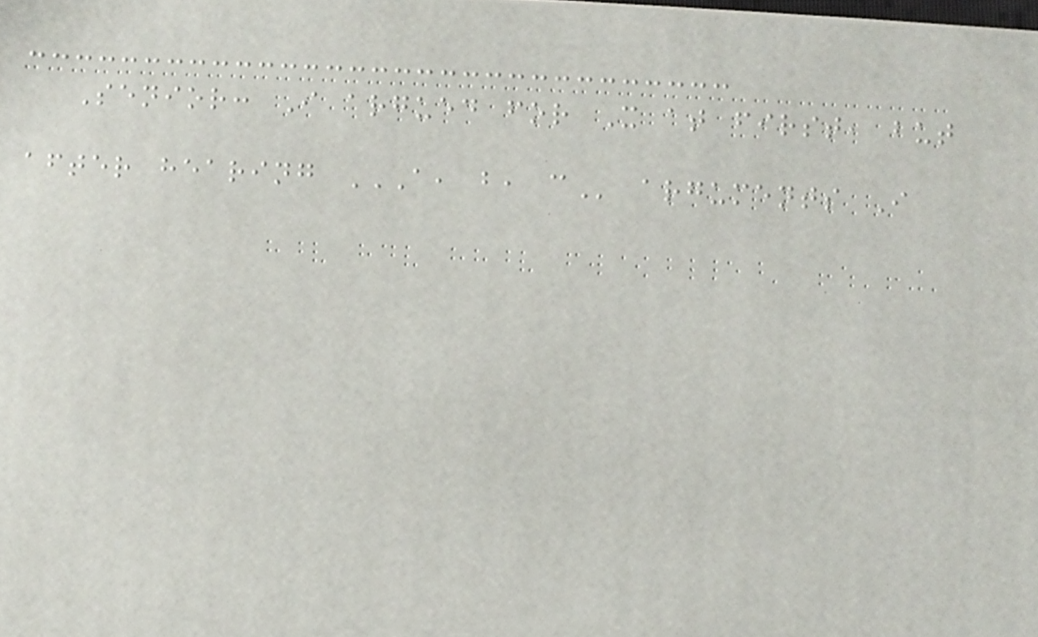Senior: I argued for X at first, but
after hearing A, B, C arguments I
